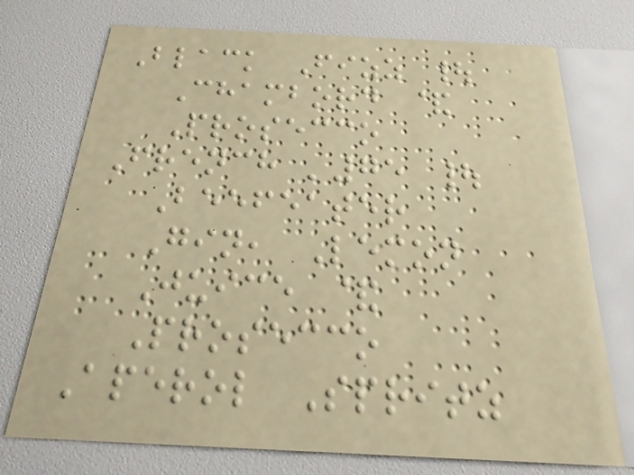Black Fizz |
Chambord &
Prosecco
French '75 |
Beefeater
Gin, Lemon
Juice &
Prosecco
Aperol Spritz
